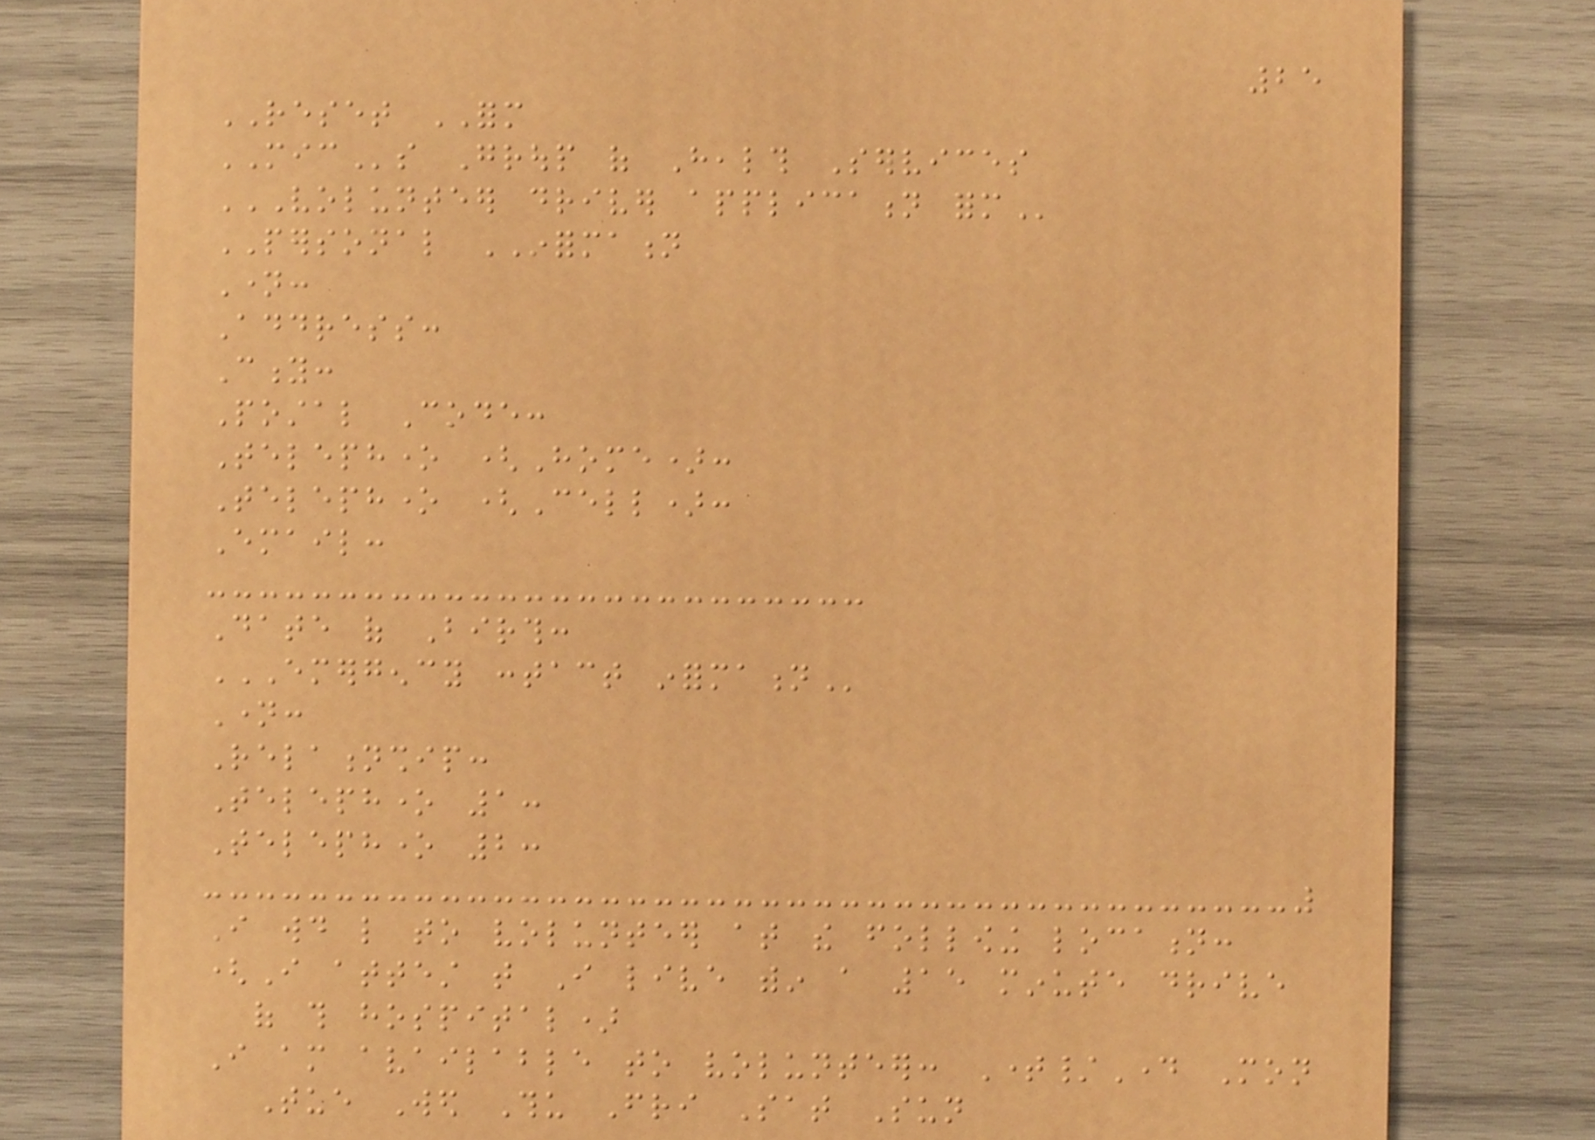25
RESET FORM
MICs Group of Health Services
VOLUNTEER DRIVER APPLICATION FORM
PERSONAL INFORMATION
Name:
Address:
City:
Postal Code:
Telephone (Home):
Telephone (Cell):
Email:
Date of Birth:
EMERGENCY CONTACT INFORMATION
Name:
Relationship:
Telephone 1:
Telephone 2:
I would like to volunteer at the following location:
(I attest that I live within a 15 minute drive
of this hospital)
I am available to volunteer: Time/Day Mon
Tue Wed Thu Fri Sat Sun
